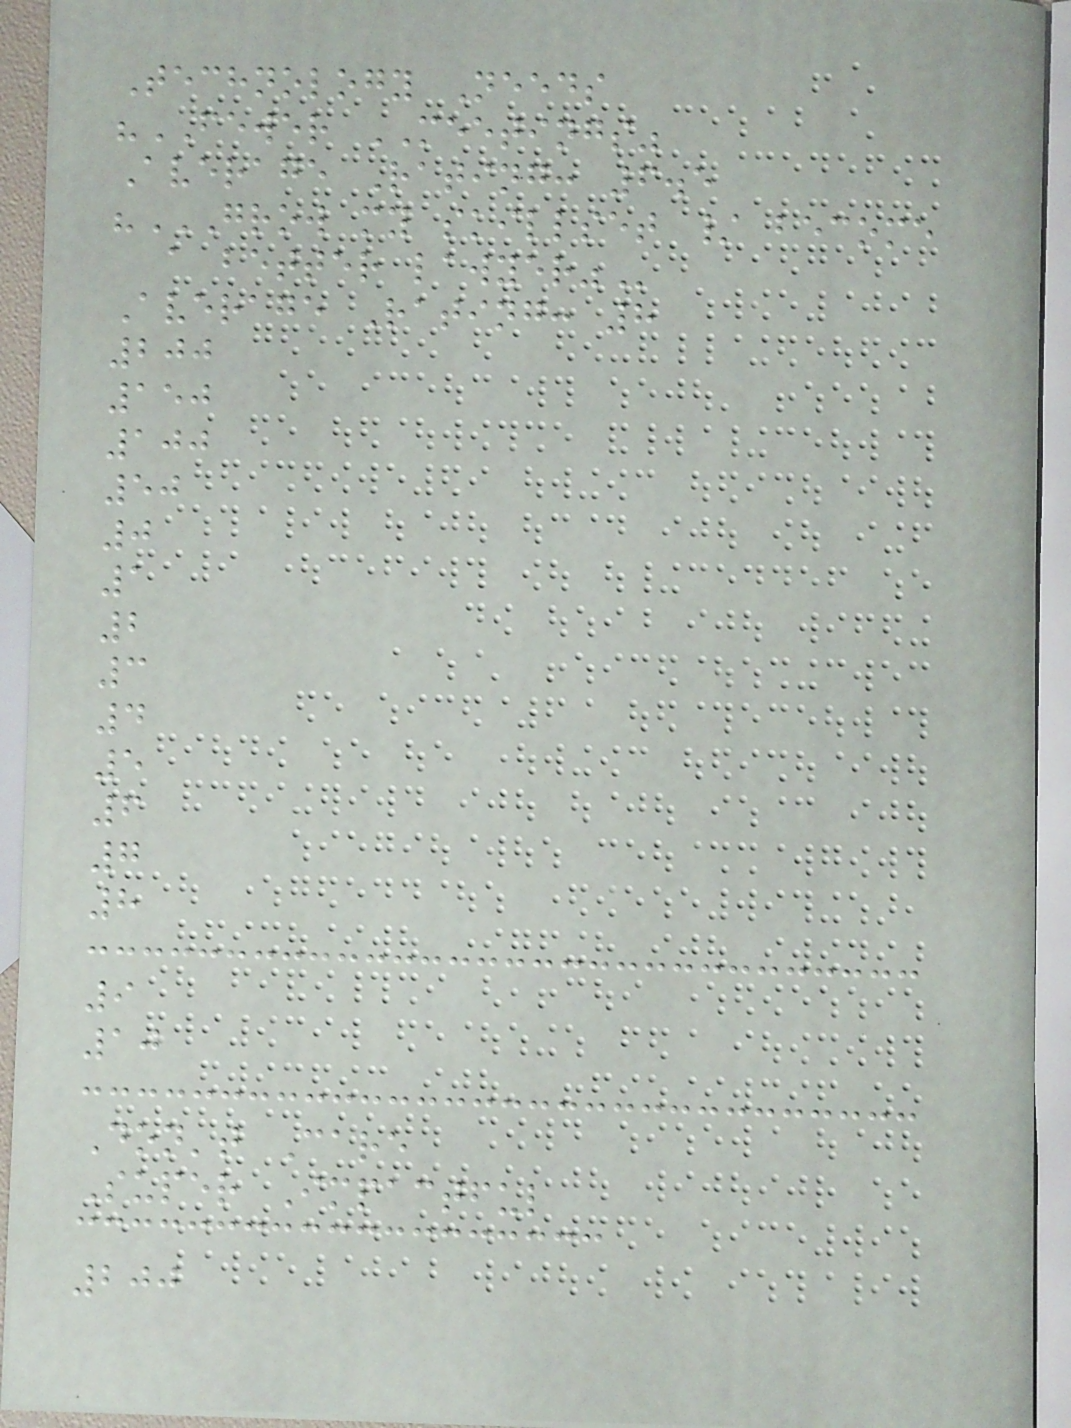Technology Needs
"FEWER MEETINGS"
Average Rating: 6.5
"GROW MY SKILLSET / BECOME
A BETTER LAWYER"
Average Rating: 8
200
150
100
50
0
1
2
3
4
5
6
7
8
9
10
Don't Care
Super Impactful
200
